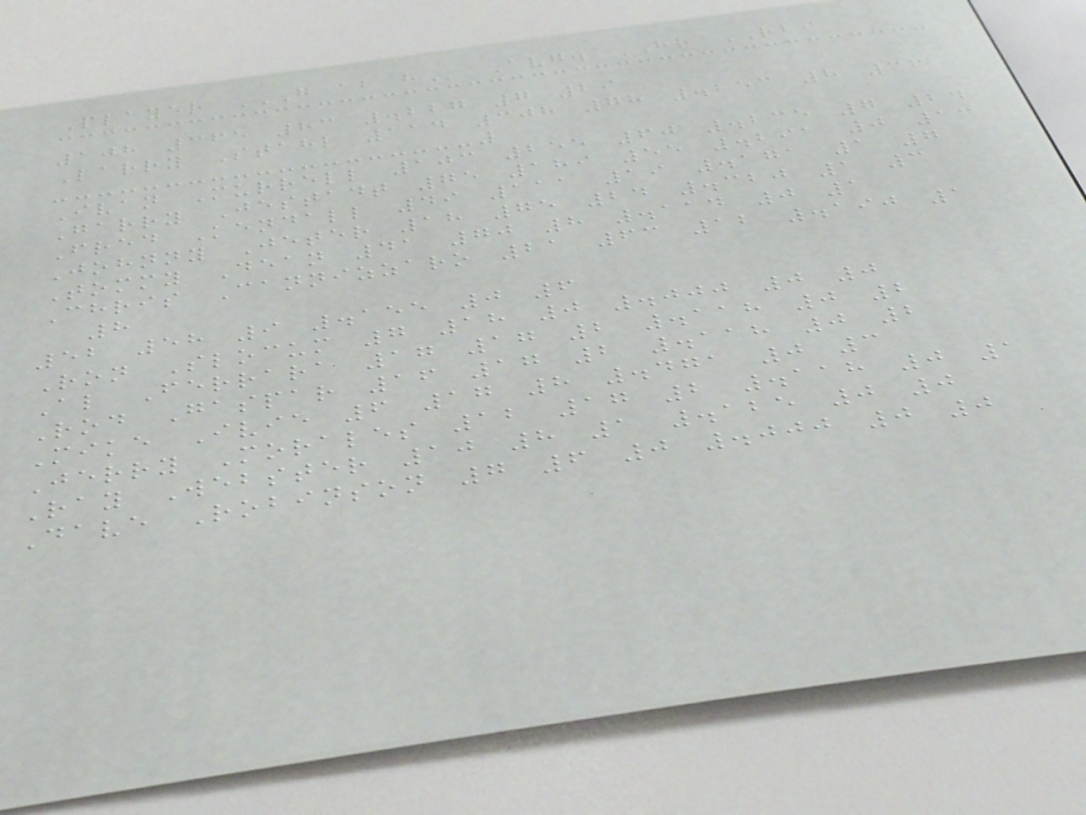Player G AB H Avg. HR RBI
108 365 83 .227 7 29
Larry Stahl 114 308 78 .253 8 36
Ivan Murrell 103 255 60 .235 7 24
Garry Jestadt 75 189 55 .291 0 13
Fred Kendall 49 111 19 .171 1 7
Johnny Jeter 18 75 24 .320 1 3
Tommy Dean 41 70 8 .114 0 1
Chris Cannizzaro 21 63 12 .190 1
8
52 58 9 .155 0 6
Ron Slocum 7 18 0 .000 0 0
Al Ferrara 17 17 2 .118 0 2
Rod Gaspar 16 17 2 .118 0 2
Mike Ivie 6 17 8 .471 0 3
Jerry Morales 12 17 2 .118 0 1
Ray Webster 10 8 1 .125 0 0
Dave Robinson 7 6 0 .000 0 0
